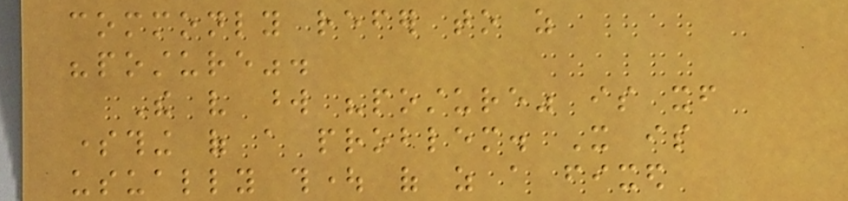commonly refer to as
"posture".
The very word "posture" is itself
something of a problem. It is
usually thought of as a fixed
